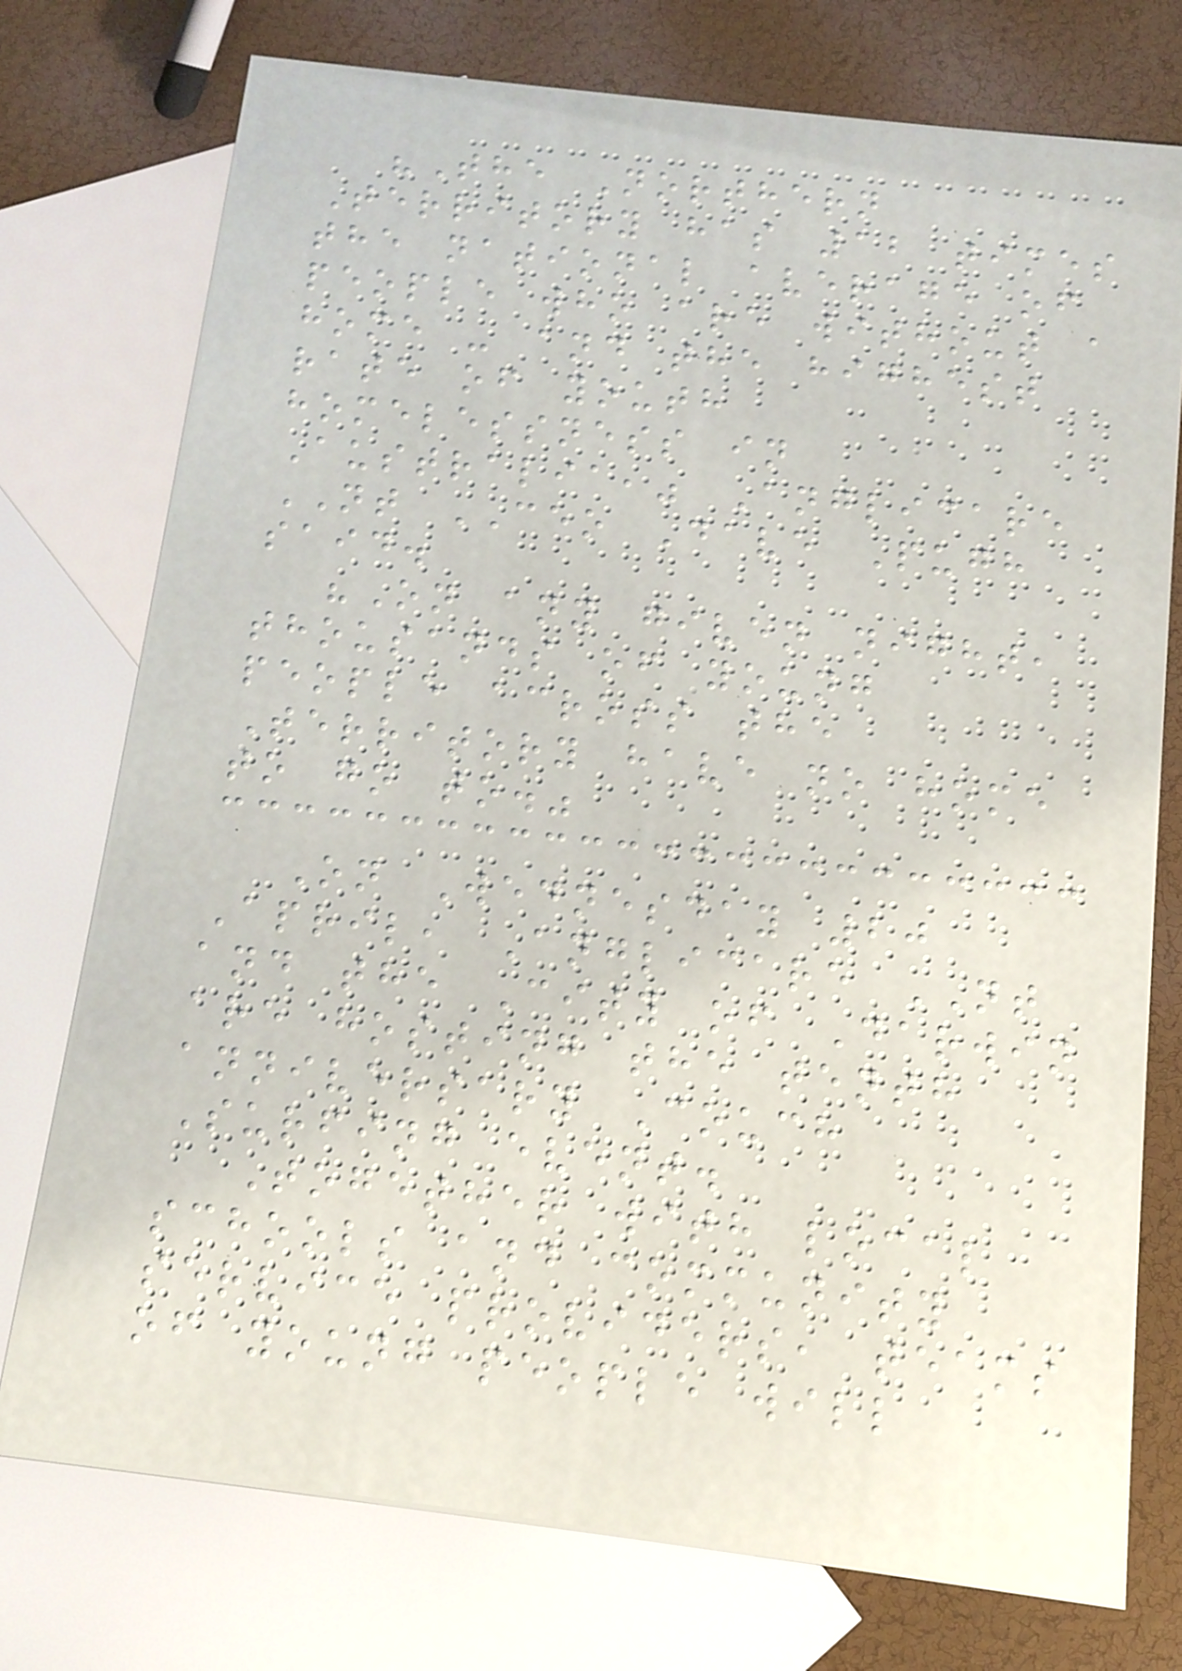"The Northern
Territory has 12 times
the national average of
people who are without a
home - and the highest
rate of youth
homelessness in
Australia," Anglicare
NT CEO Dave Pugh
said.
"On any given night,
thousands of young
people across the
Territory have no home
to go to."
On Wednesday 20
April, Anglicare NT
and the City of Darwin
are hosting the tenth
anniversary Couch
Surfing event.
Together with local
schools and community
service providers, teams
of young people will
